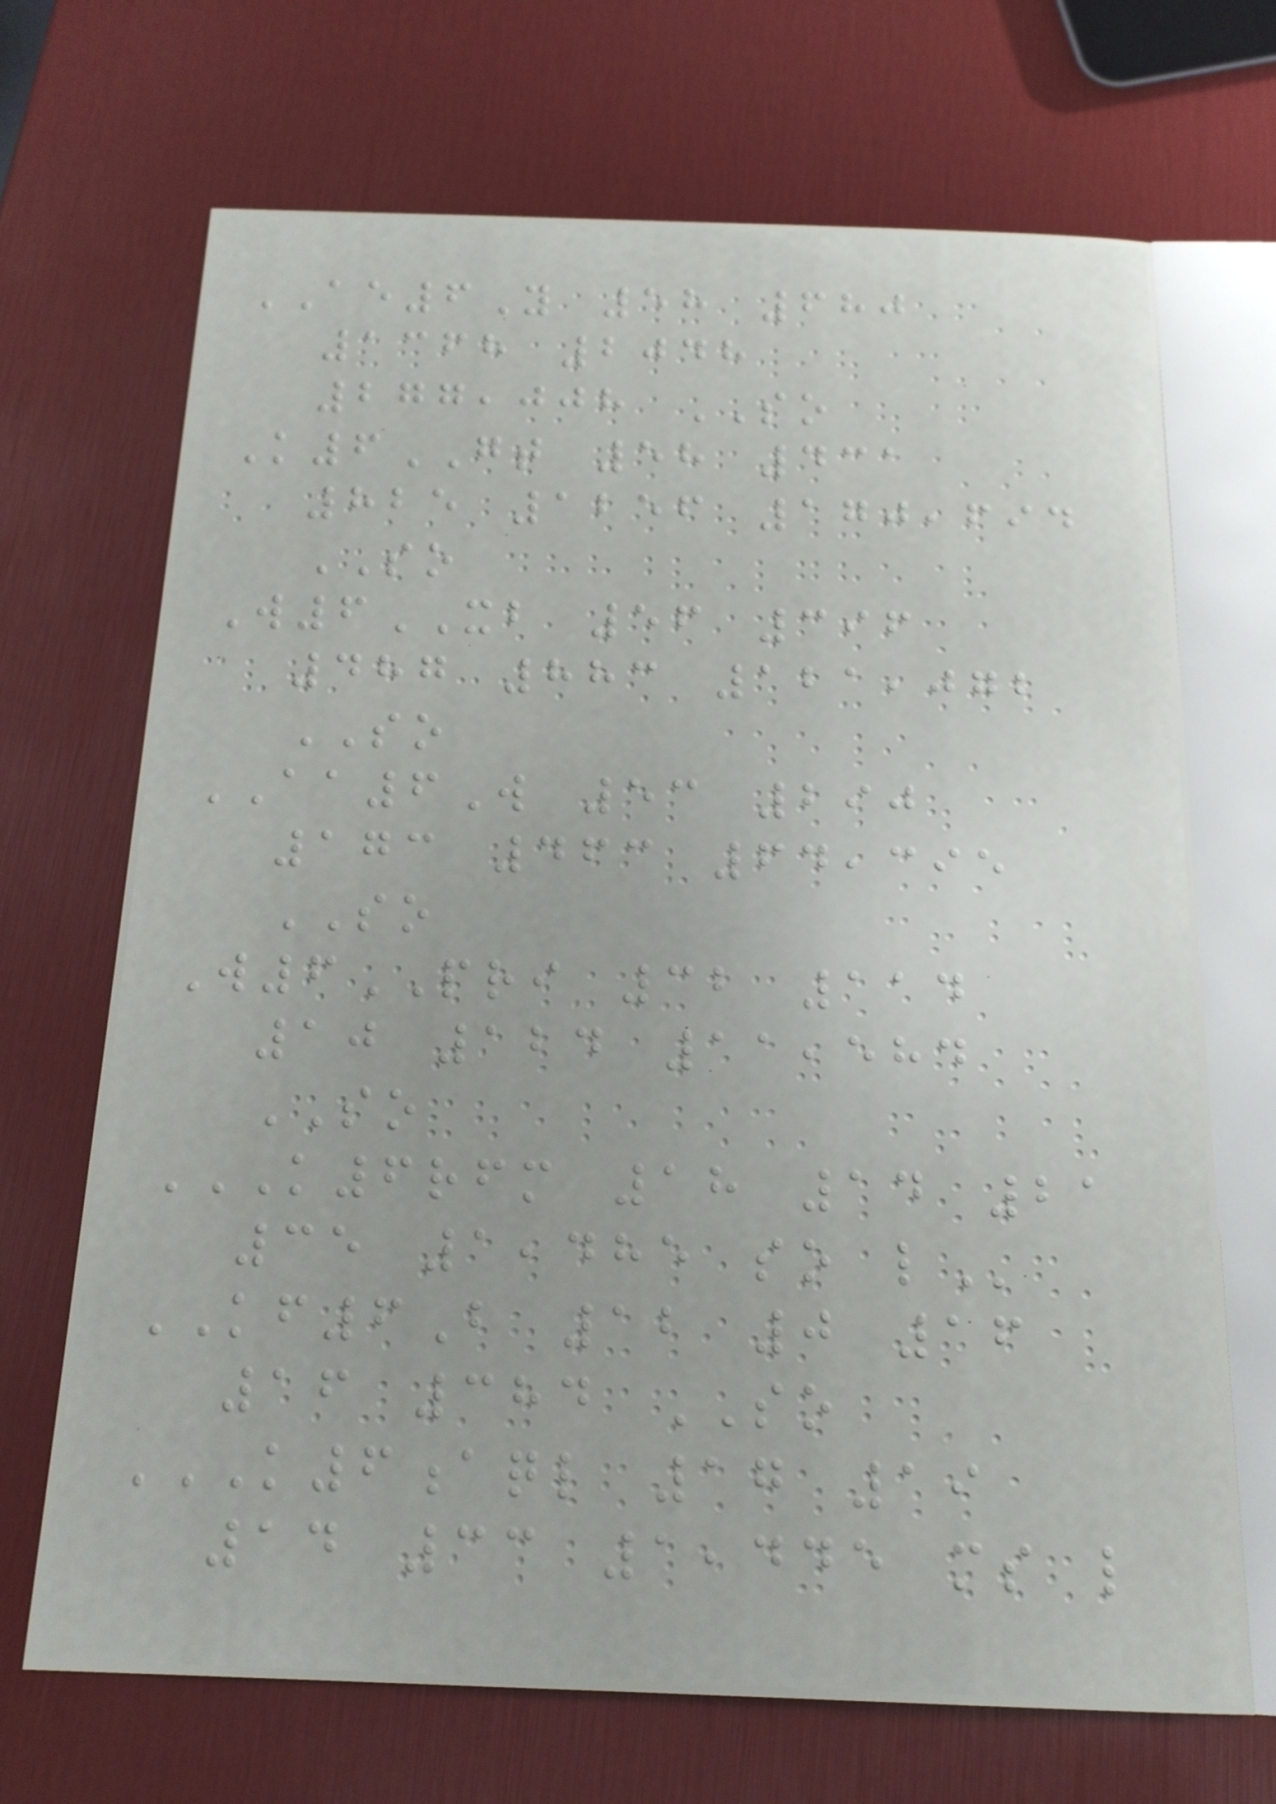AE6Y 58 680
1368 2048
277,008 SO
K6GT 58 431
825 1256 170,694
SO
W6XB 56 396
487 883 121,072
SO
AA6W 53 290
173 463 64,395
SO
W6PRI 32 114
10 124 11,584
SO
K6RFM 18 14 21
35 1,485 SO L
KF6B 12 0 16
16 384 SO
K6AQL 17 19
14 33 1,445 MS L
